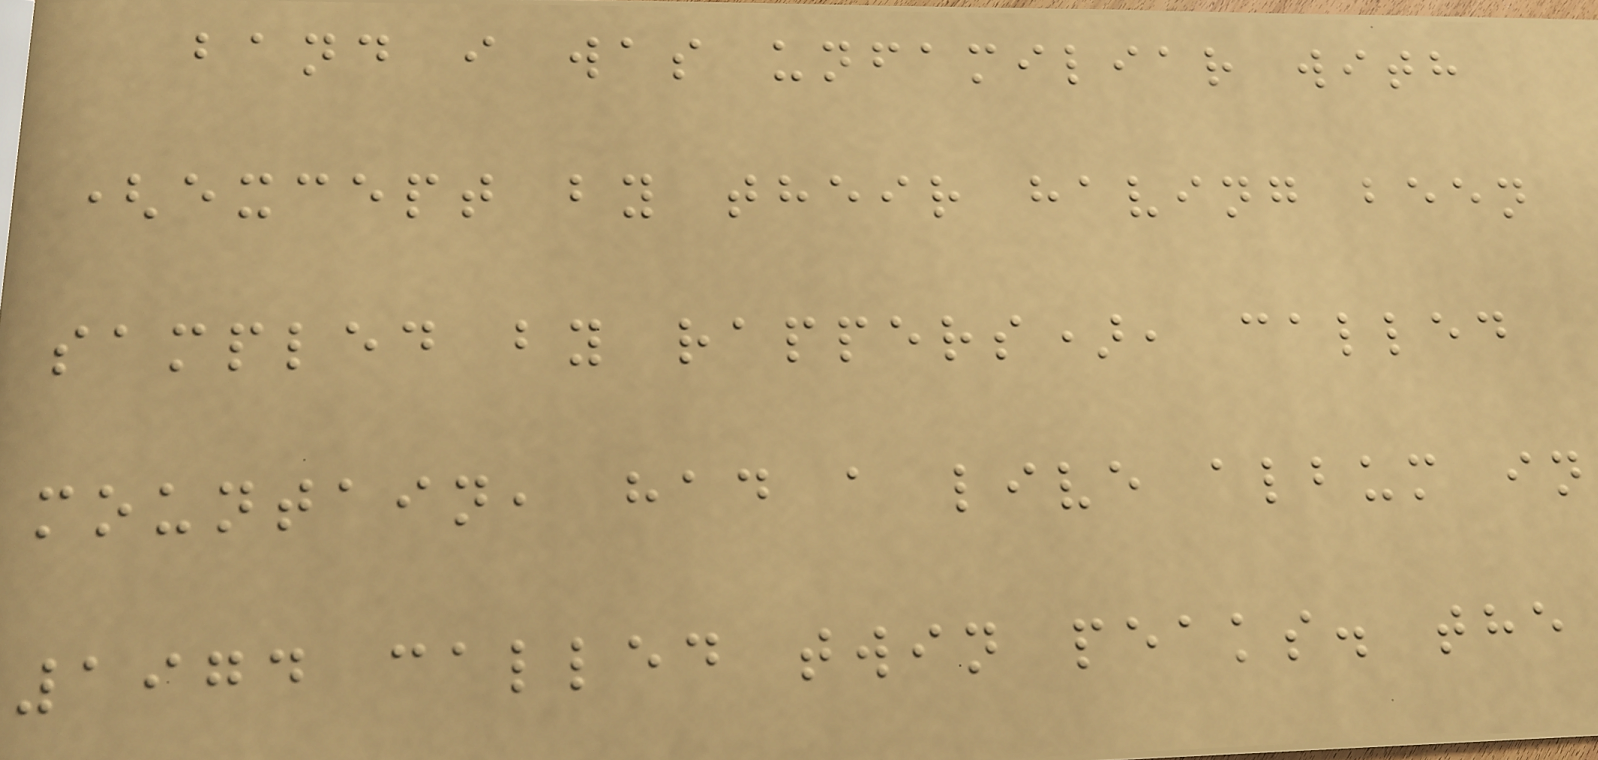band i was unfamiliar with
(except by their having been
sampled by rappers), called
mountain, had a live album in
1974 called twin peaks. the
